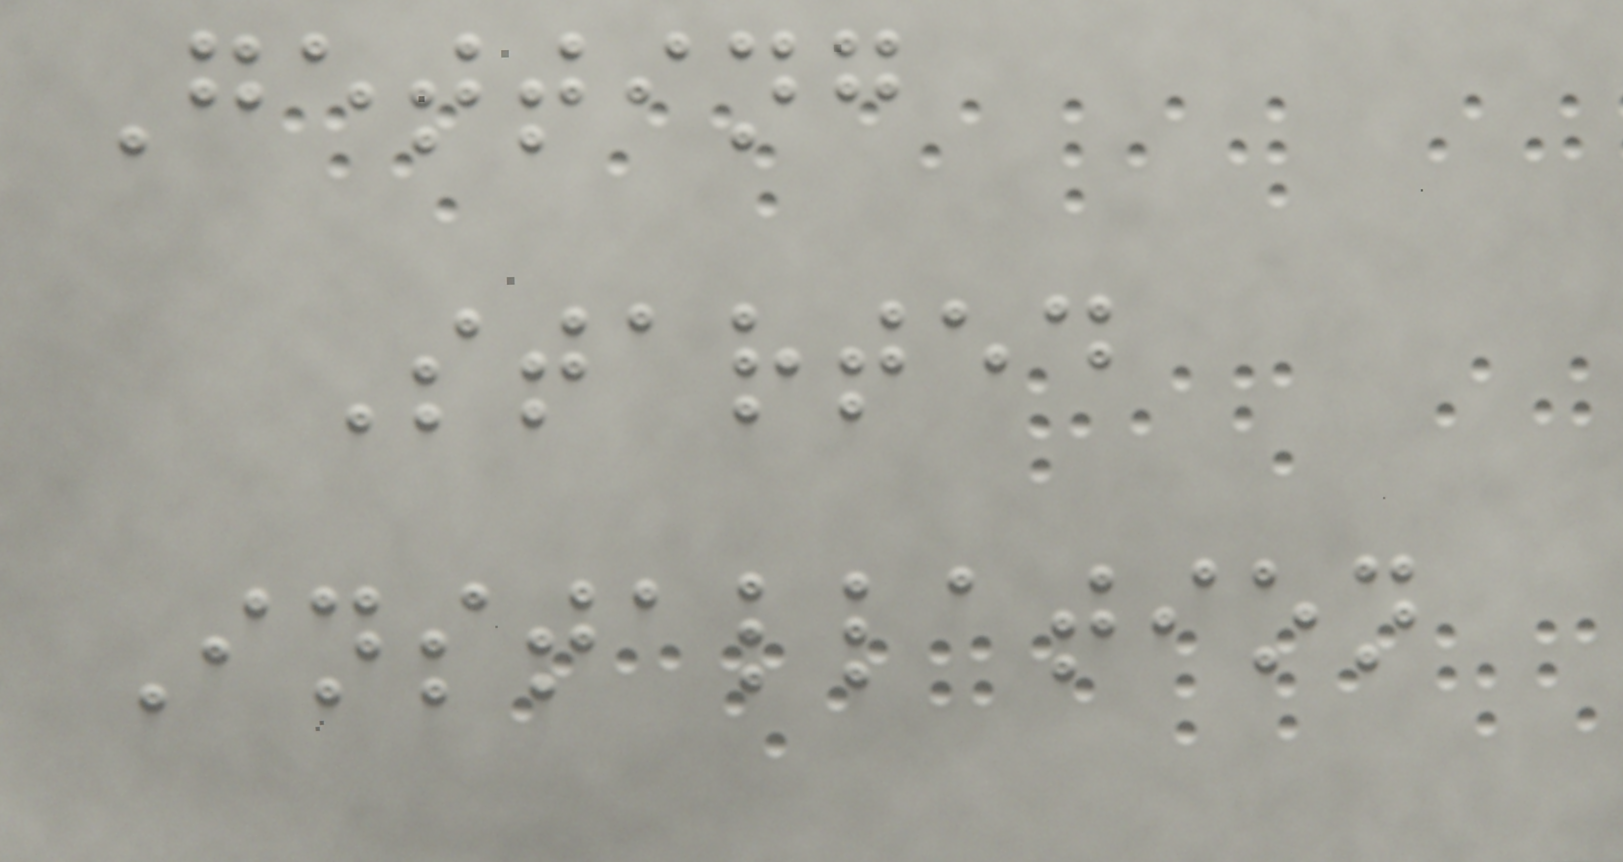Getting
Started
Installation
